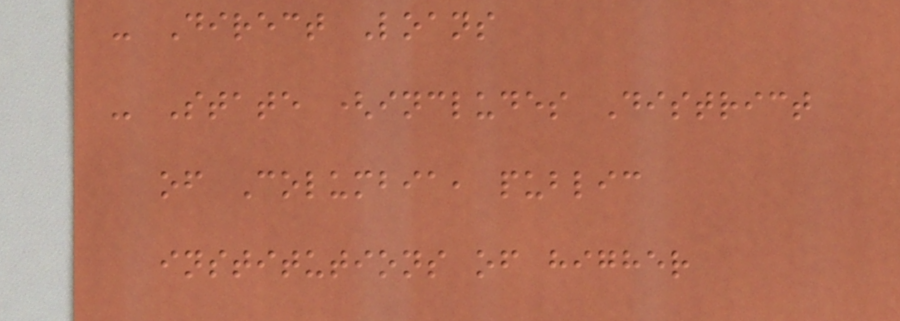- Direct Loans
- State (includes District
of Columbia, public
institutions of higher
